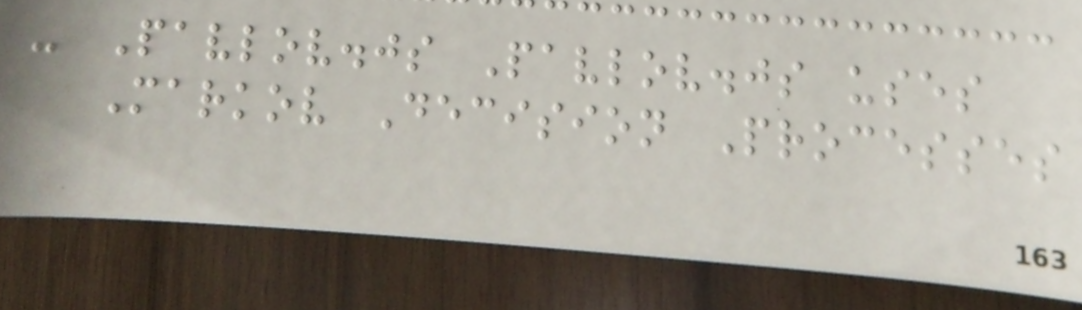- Pavlov.js Pavlov.js uses
Markov Decision Processes
